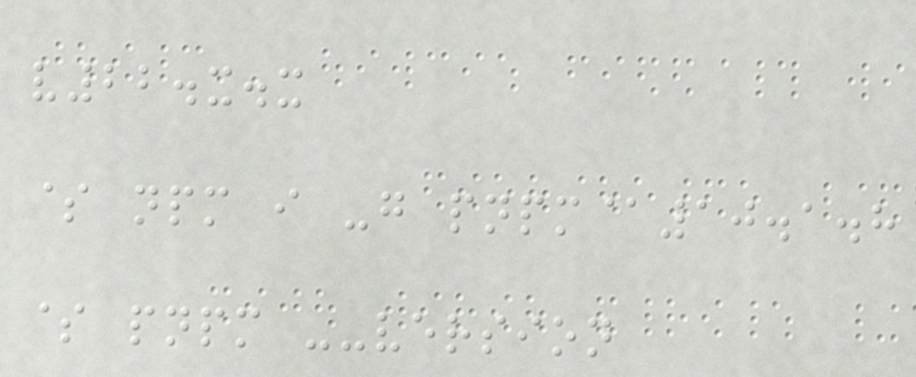v22.x.x
$ npm i -g pnpm@10.1.8
$ pnpm --version
